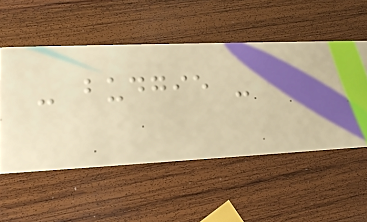- budgie -
